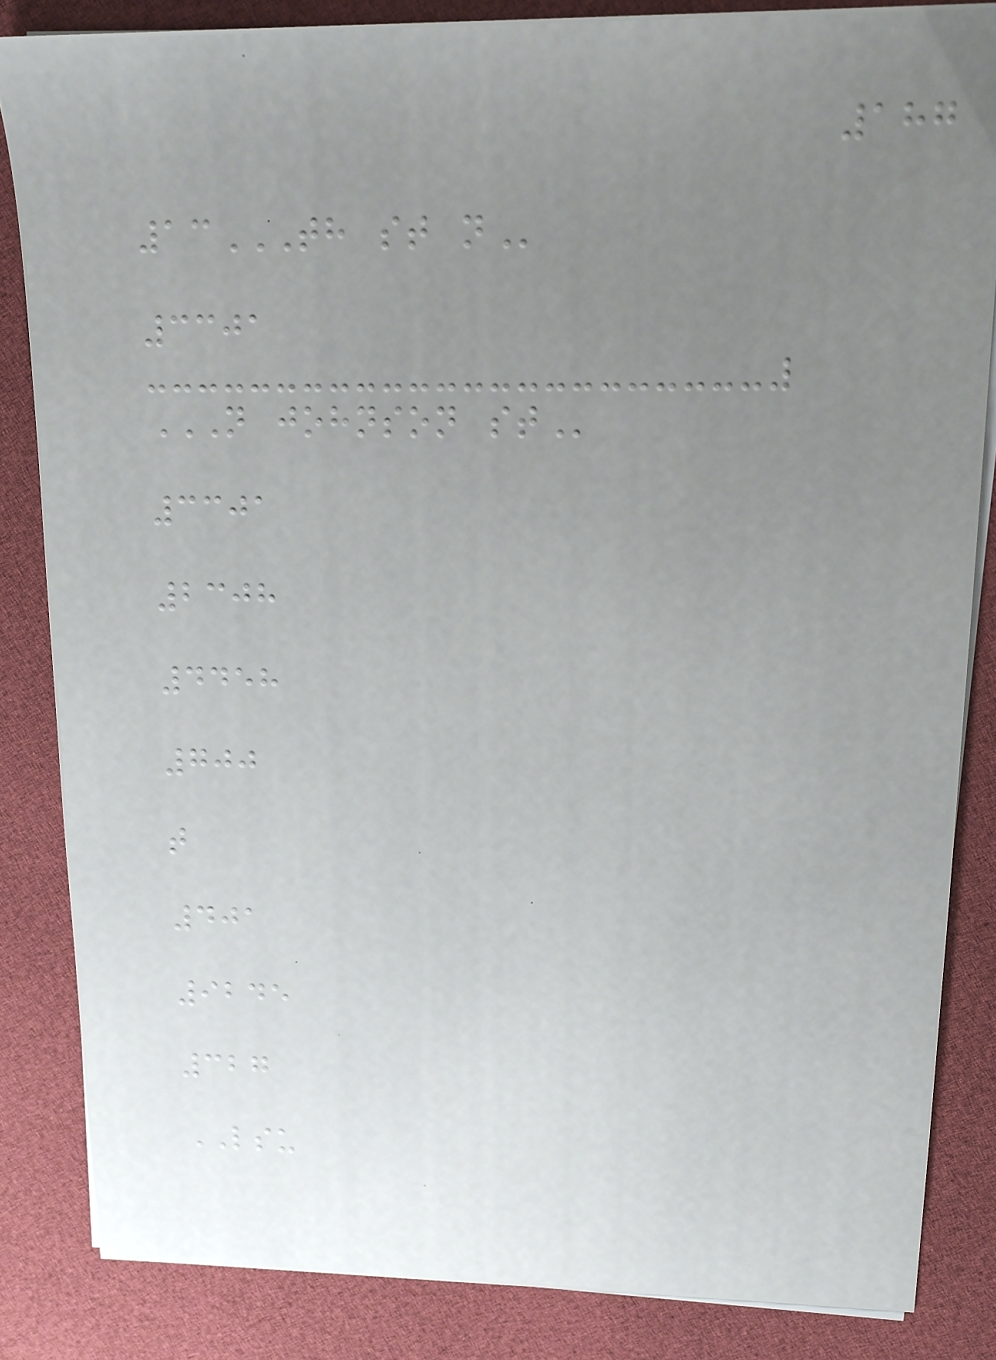187
13TH ST N
3301
N JOHNSON ST
3301
2308
4458
700
t
401
9245
327
LSU
